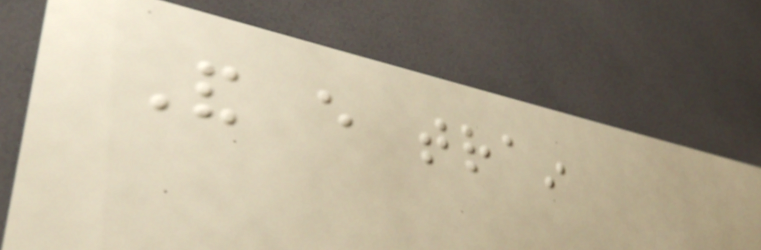And every train
